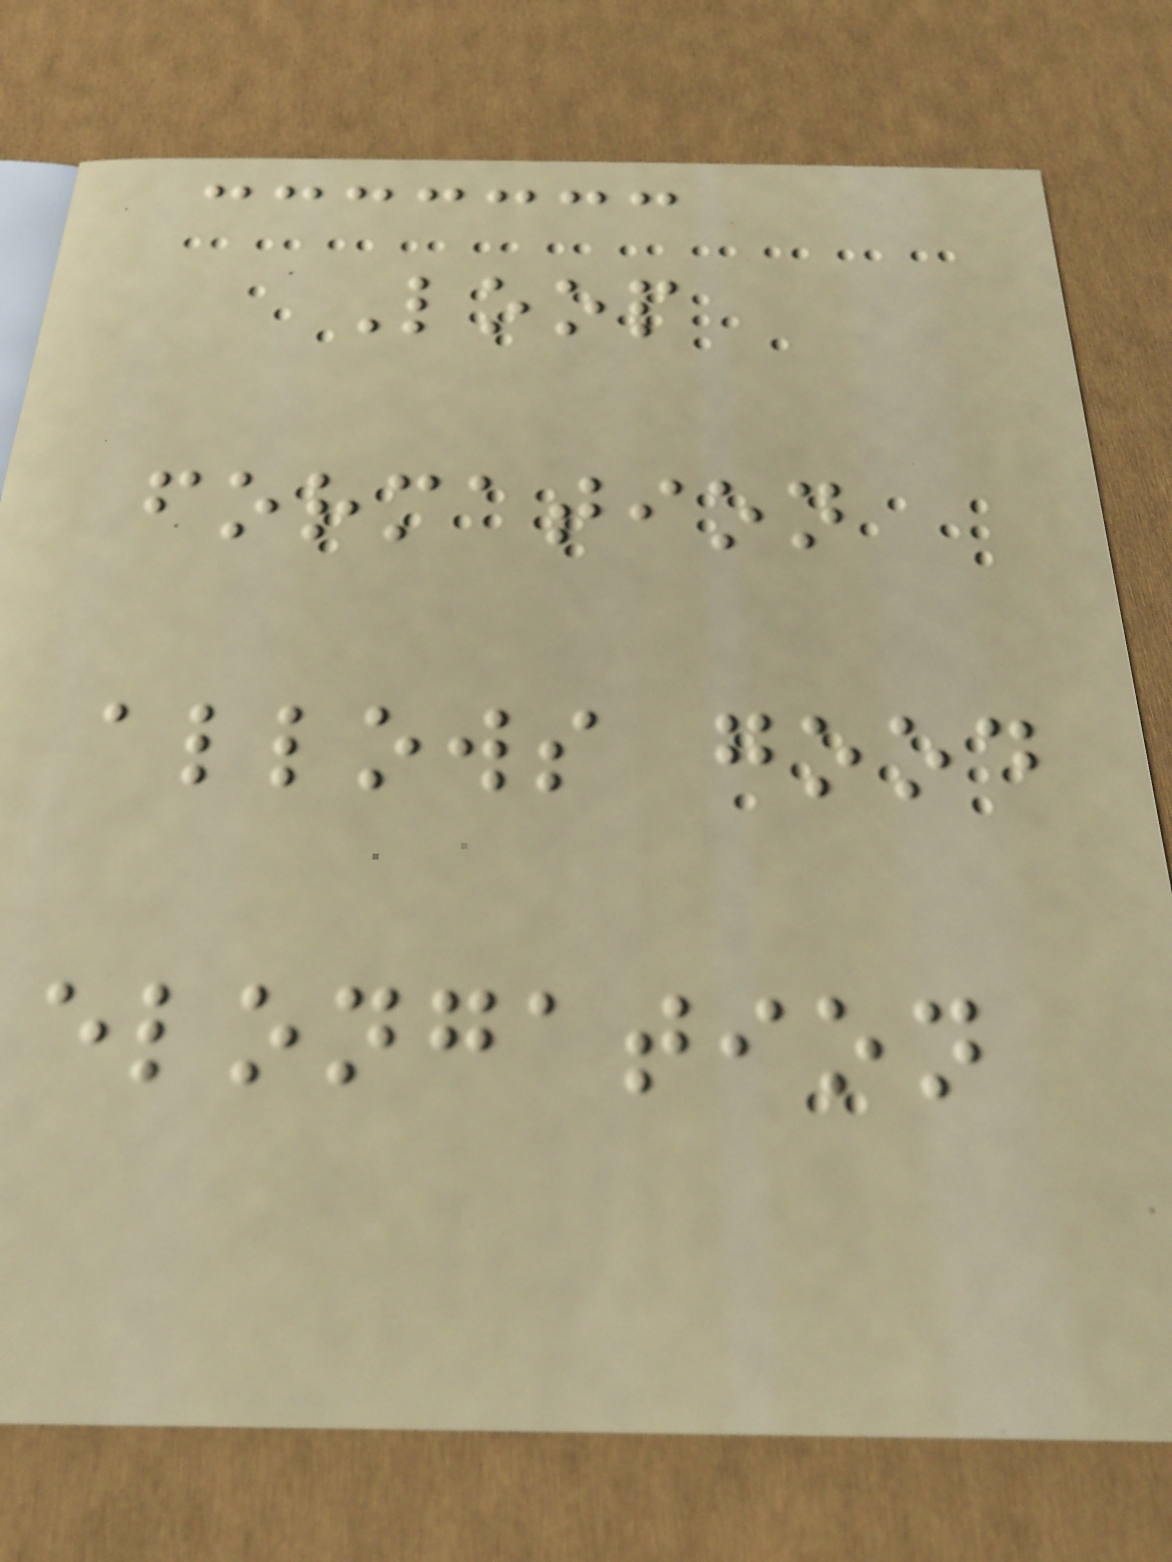Loop
formation
allows good
elongation
